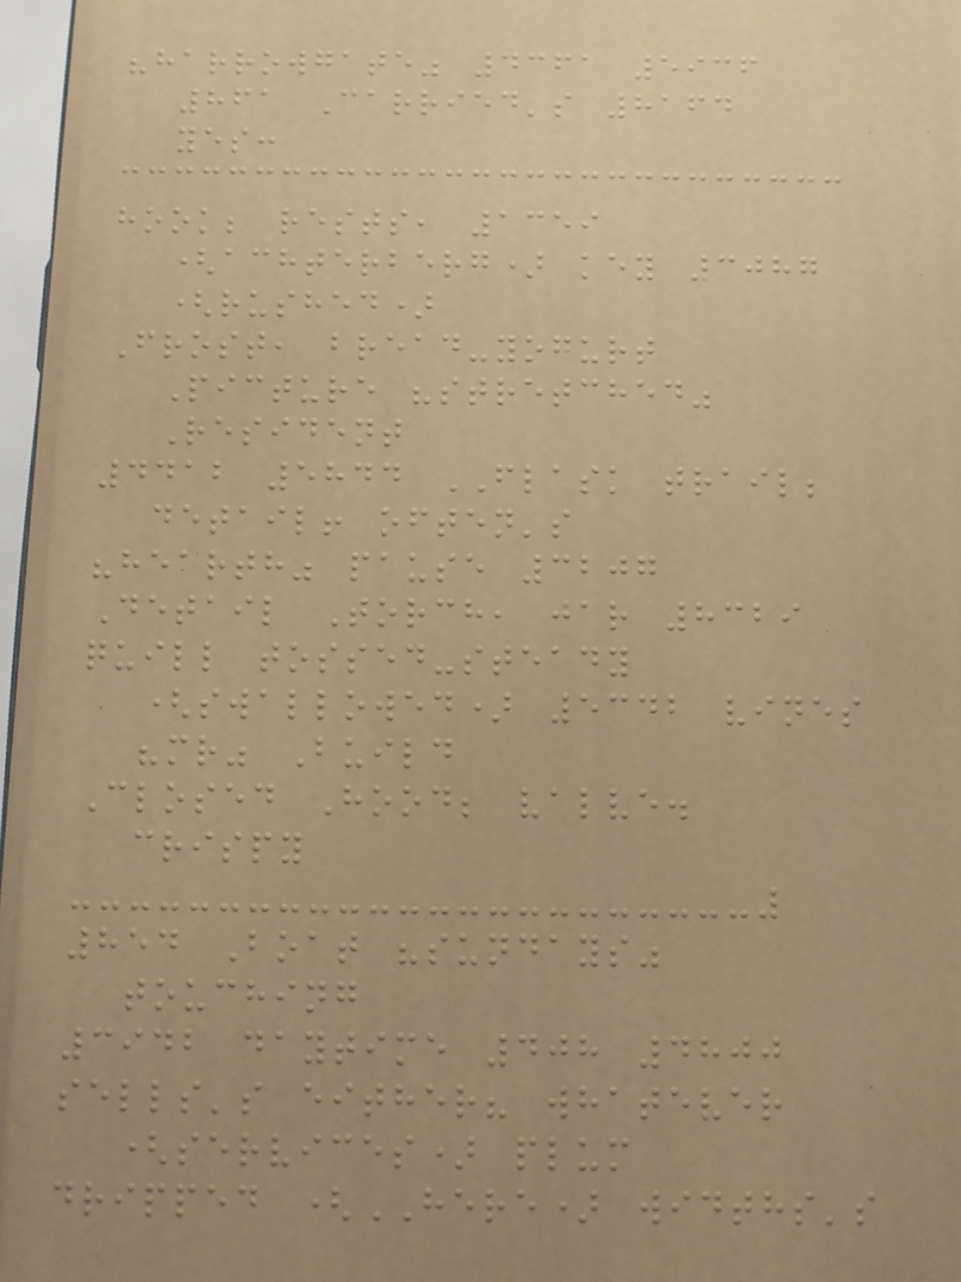"harrowgate" 4361 5936
861 Carried's 8164
yes:
hook; rests, 1359
(achterberg) key 3087
(rushed)
Frost, bread-yogurt
Picture "stretched"
Resident
4412 5844 FLASK trail;
detail! often's
"hearth" pause 3207
Detail Torch, jar 8329
quill tossed-steady
(swallowed) 5342 vines
"mr" Build
Closed Hood; valve.
crispy
854 Boat "sundays"
touching
3942 daytime 408 4800
sells's either? whatever
(services) plum
dripped (HERE) widths's
